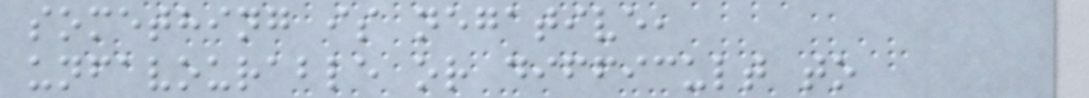something is negative,
unfavourable or difficult to
